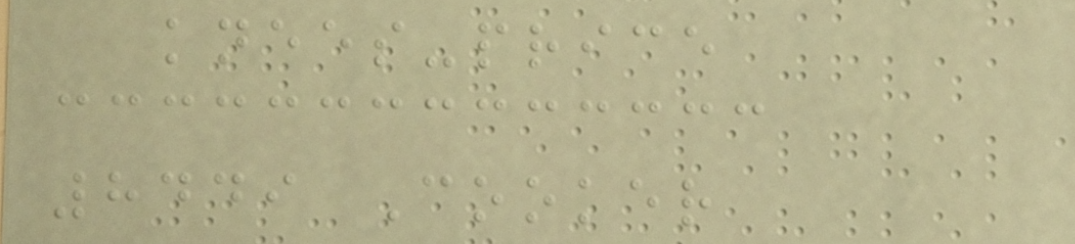knees-price
8449 Cooker
